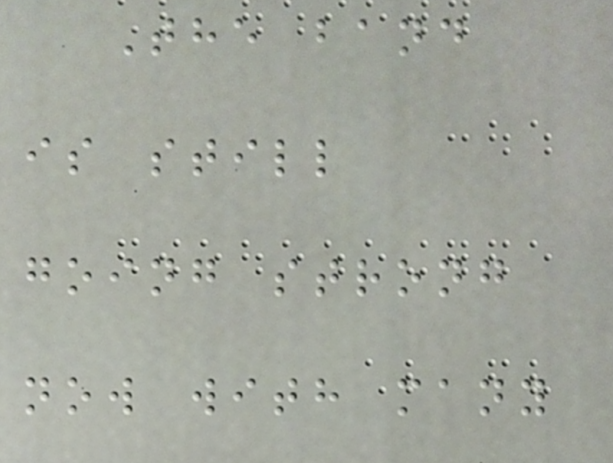The band
is still
going strong
now with many
